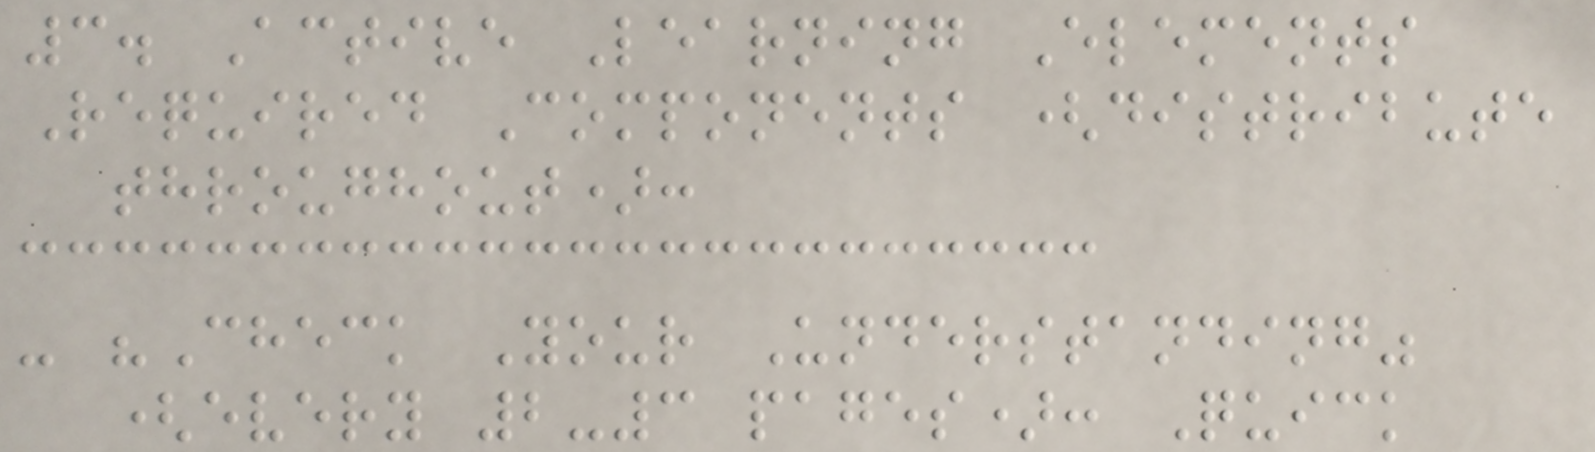3. Active Learning Elements
Required Components (distribute
throughout):
- "Check Your Understanding"
(every 2-3 pages): Quick
